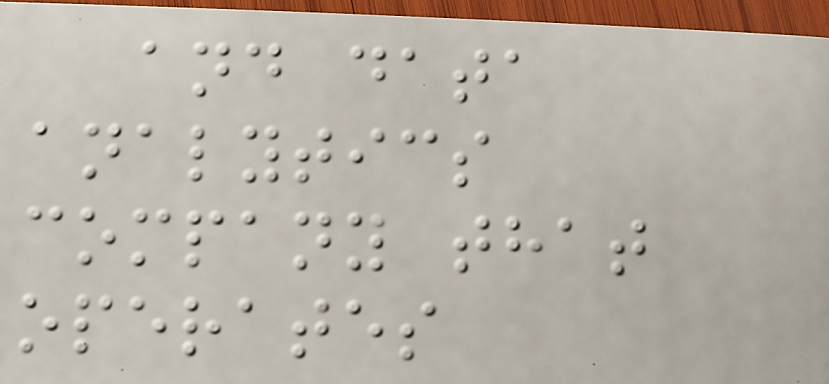and data
analytics
company that
operates
